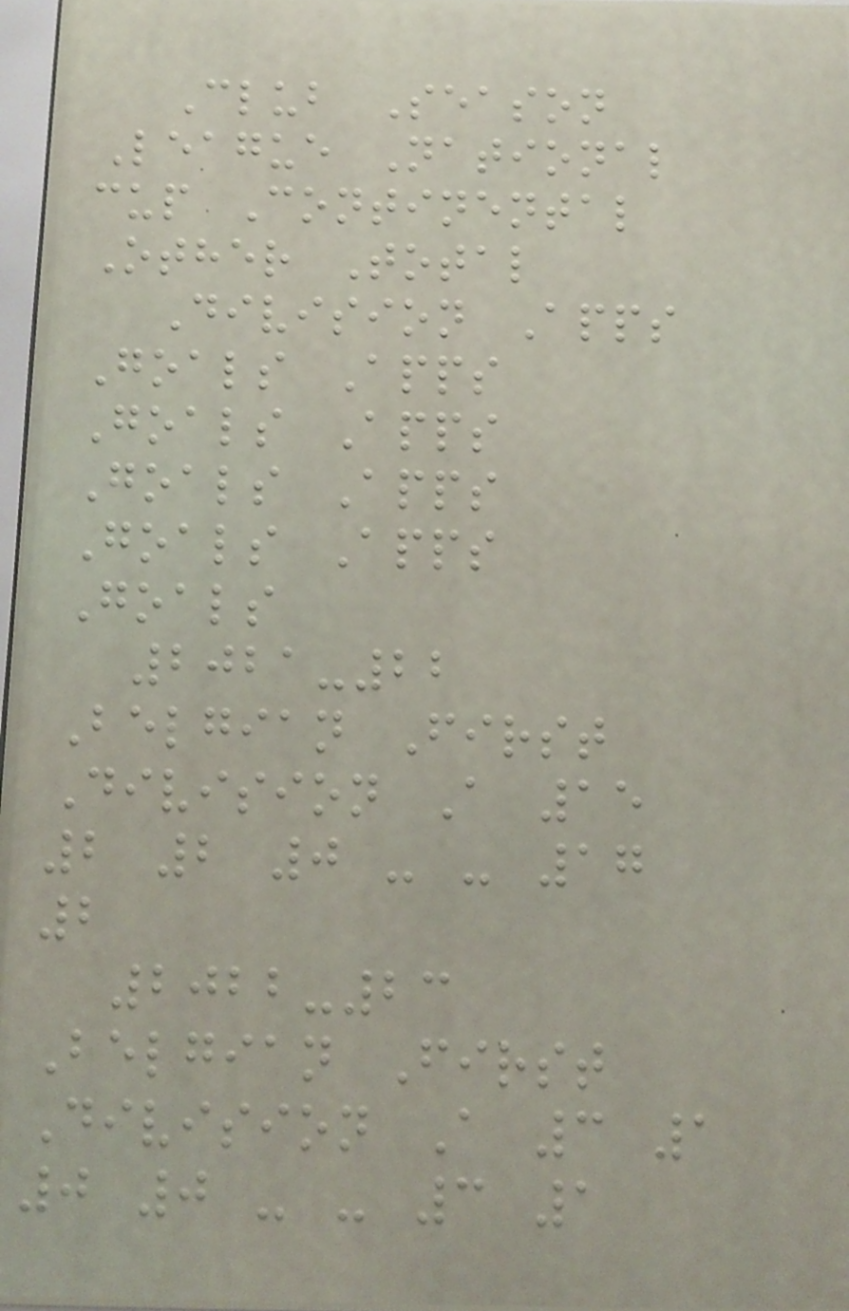Club Season
League National
cup Continental
Other Total
Division Apps
Goals Apps
Goals Apps
Goals Apps
Goals Apps
Goals
2021-22
Belgian First
Division A 15
2 2 0 - - 17
2
2022-23
Belgian First
Division A 3 1
0 0 - - 3 1
